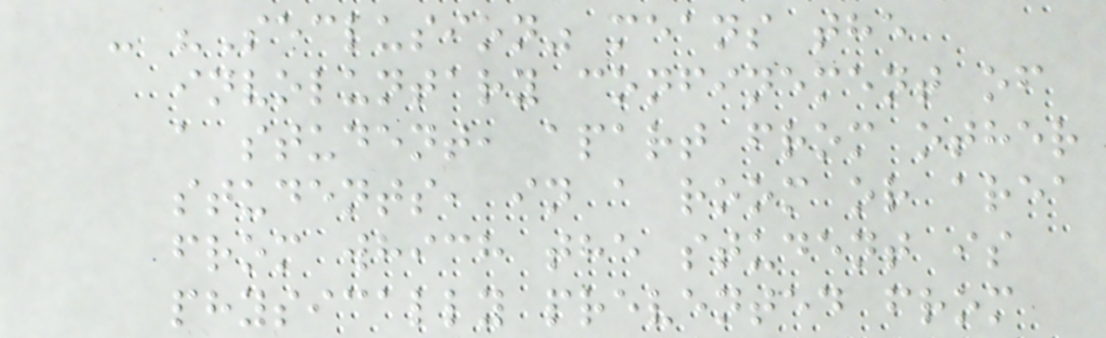- "Seclusion" means the
involuntary confinement of
a student, apart from other
students, in a room or area
from which the student is
physically prevented from
